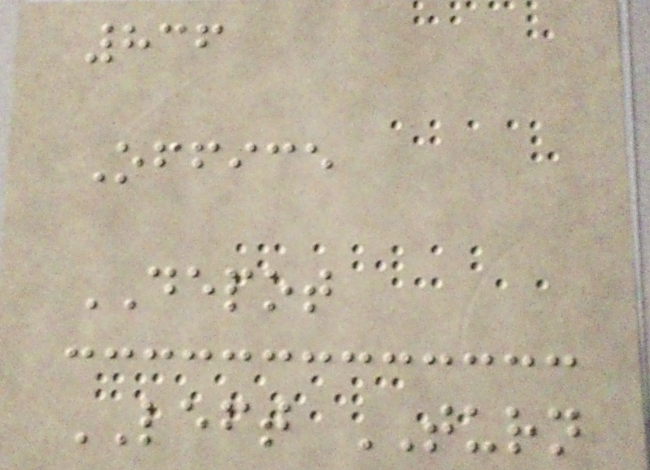836
Office
DEPOT
LEFT TURN
